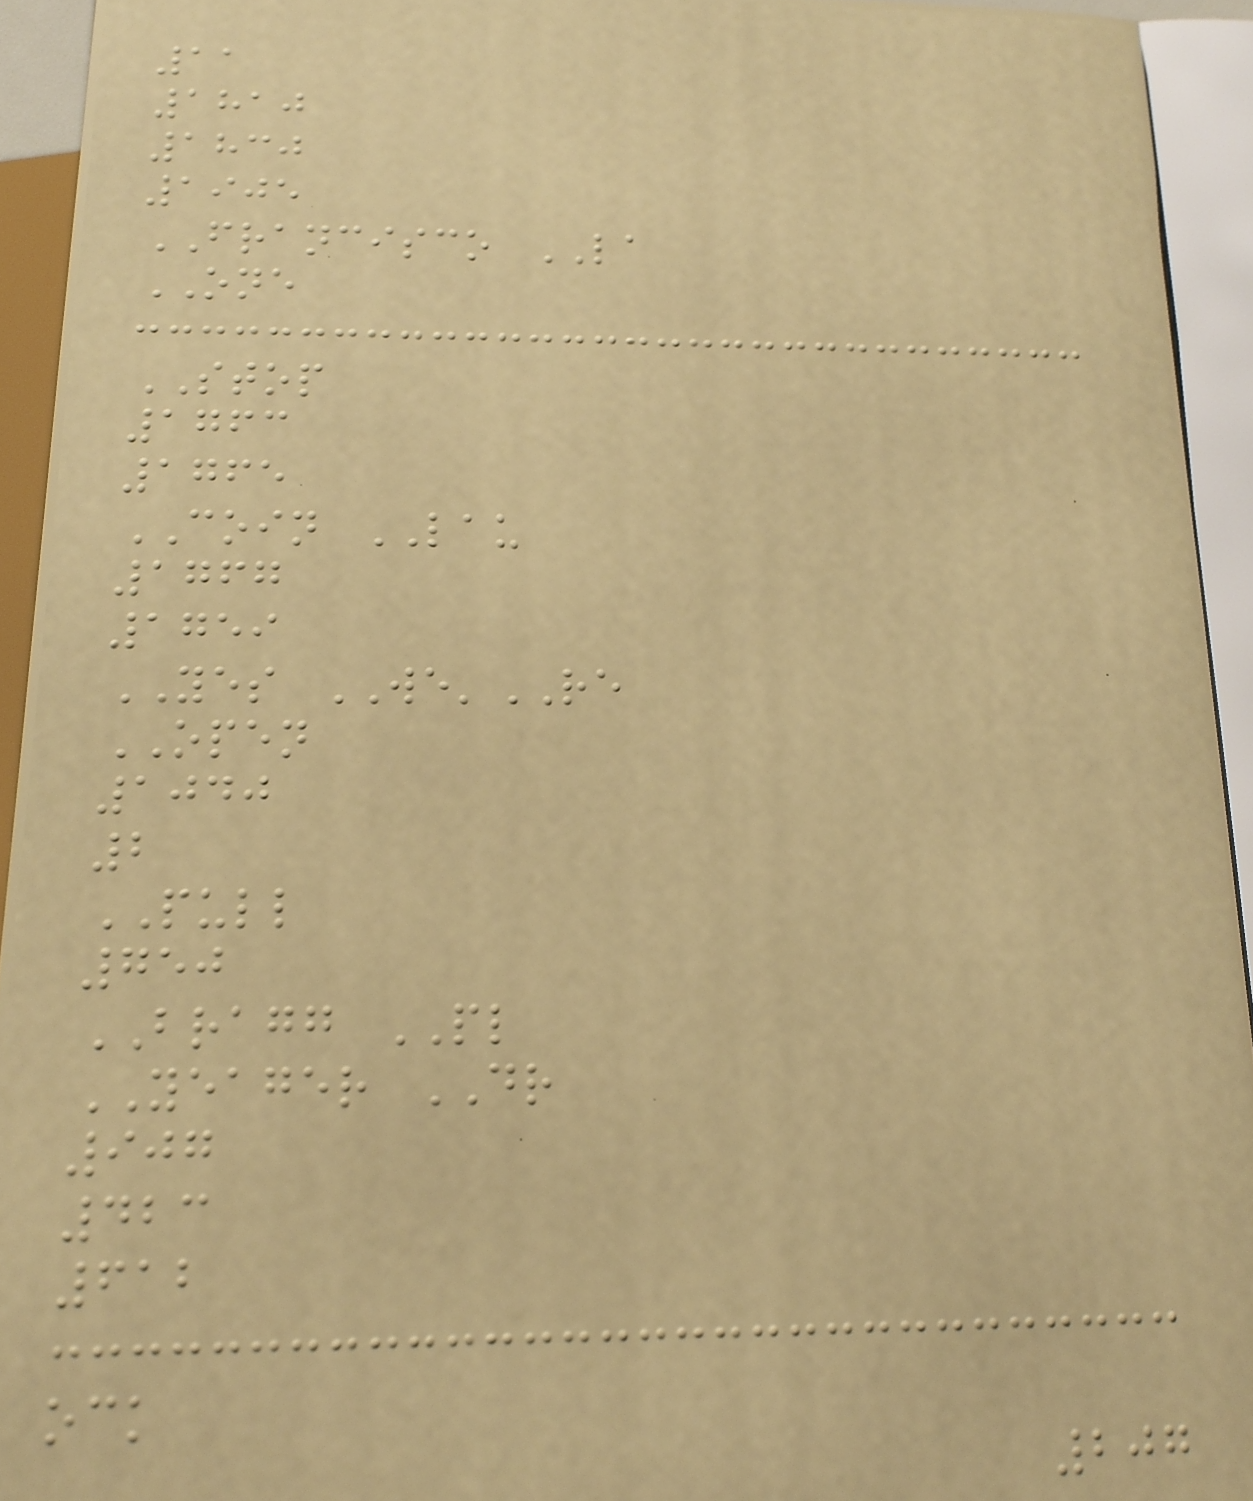11
1810
1830
1905
FRANCISCO LA
ONE
STOP
1763
1765
COIN LAU
1767
1759
YES WE'RE
OPEN
1040
2
PULL
750
BRAGG PL
YEAGER DR
907
423
612
ock
207
